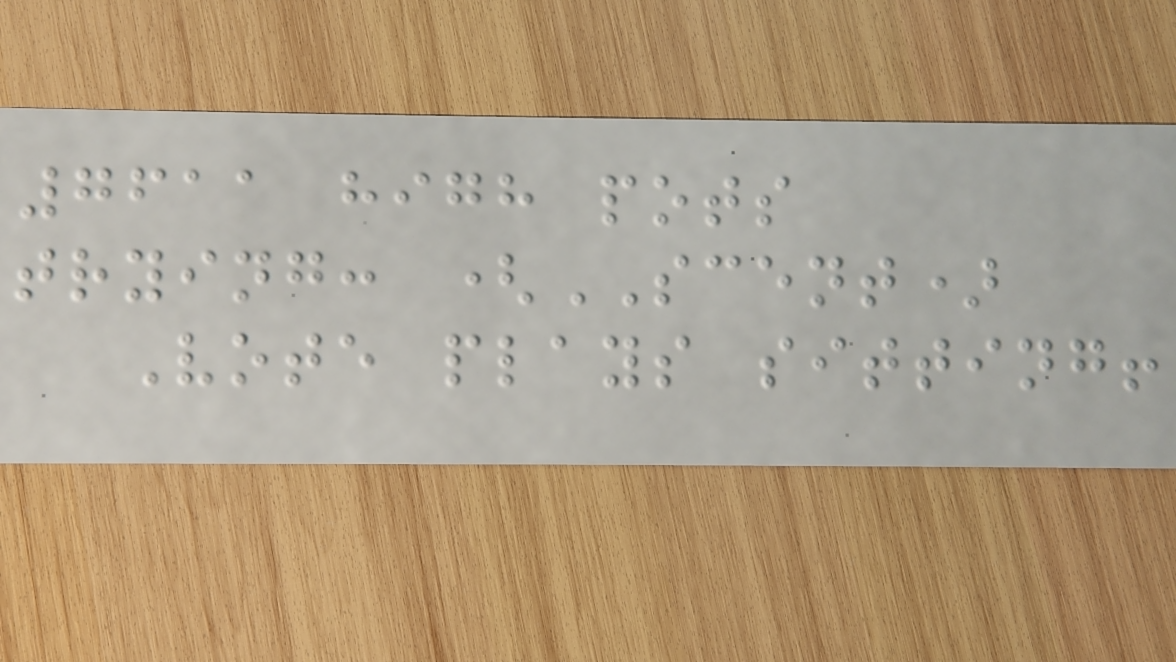7611 high pots
trying: (SCENT)
Vote plays sitting!
